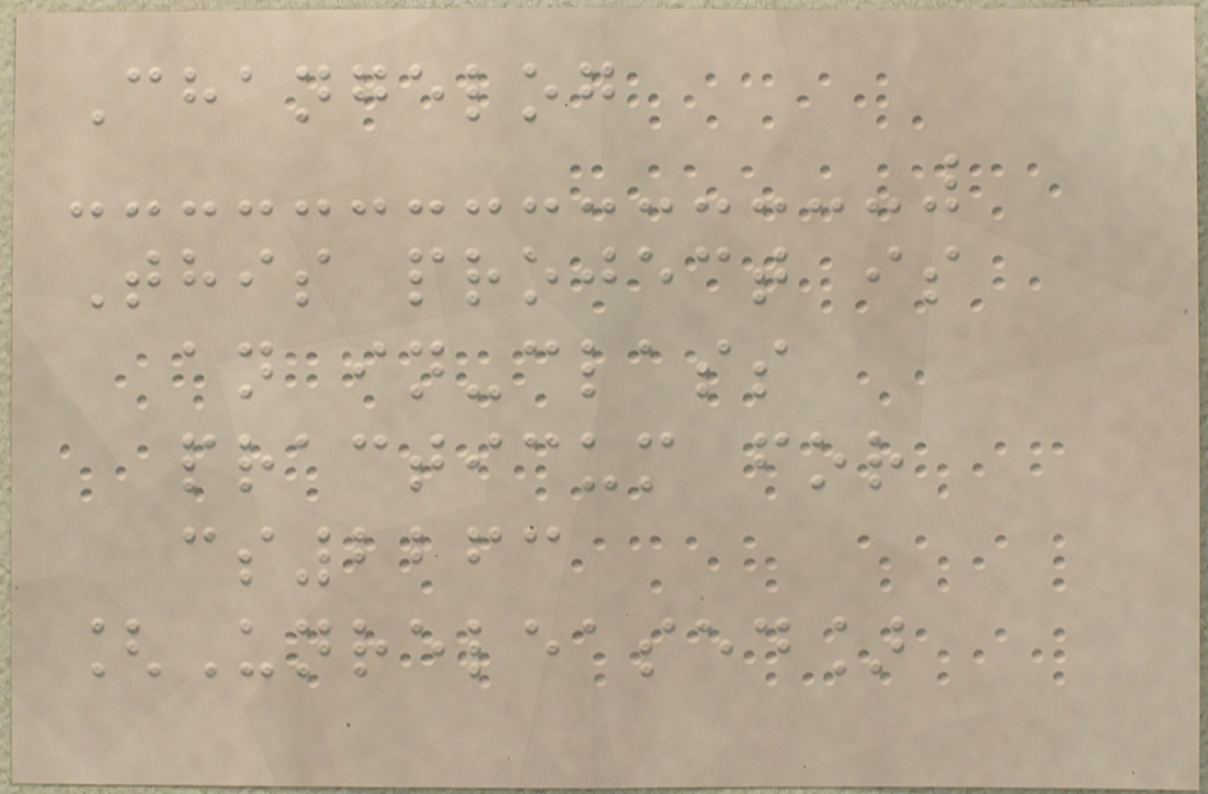Changelog
This project is
an in-class
practicum for
cs2263
[Unreleased]
